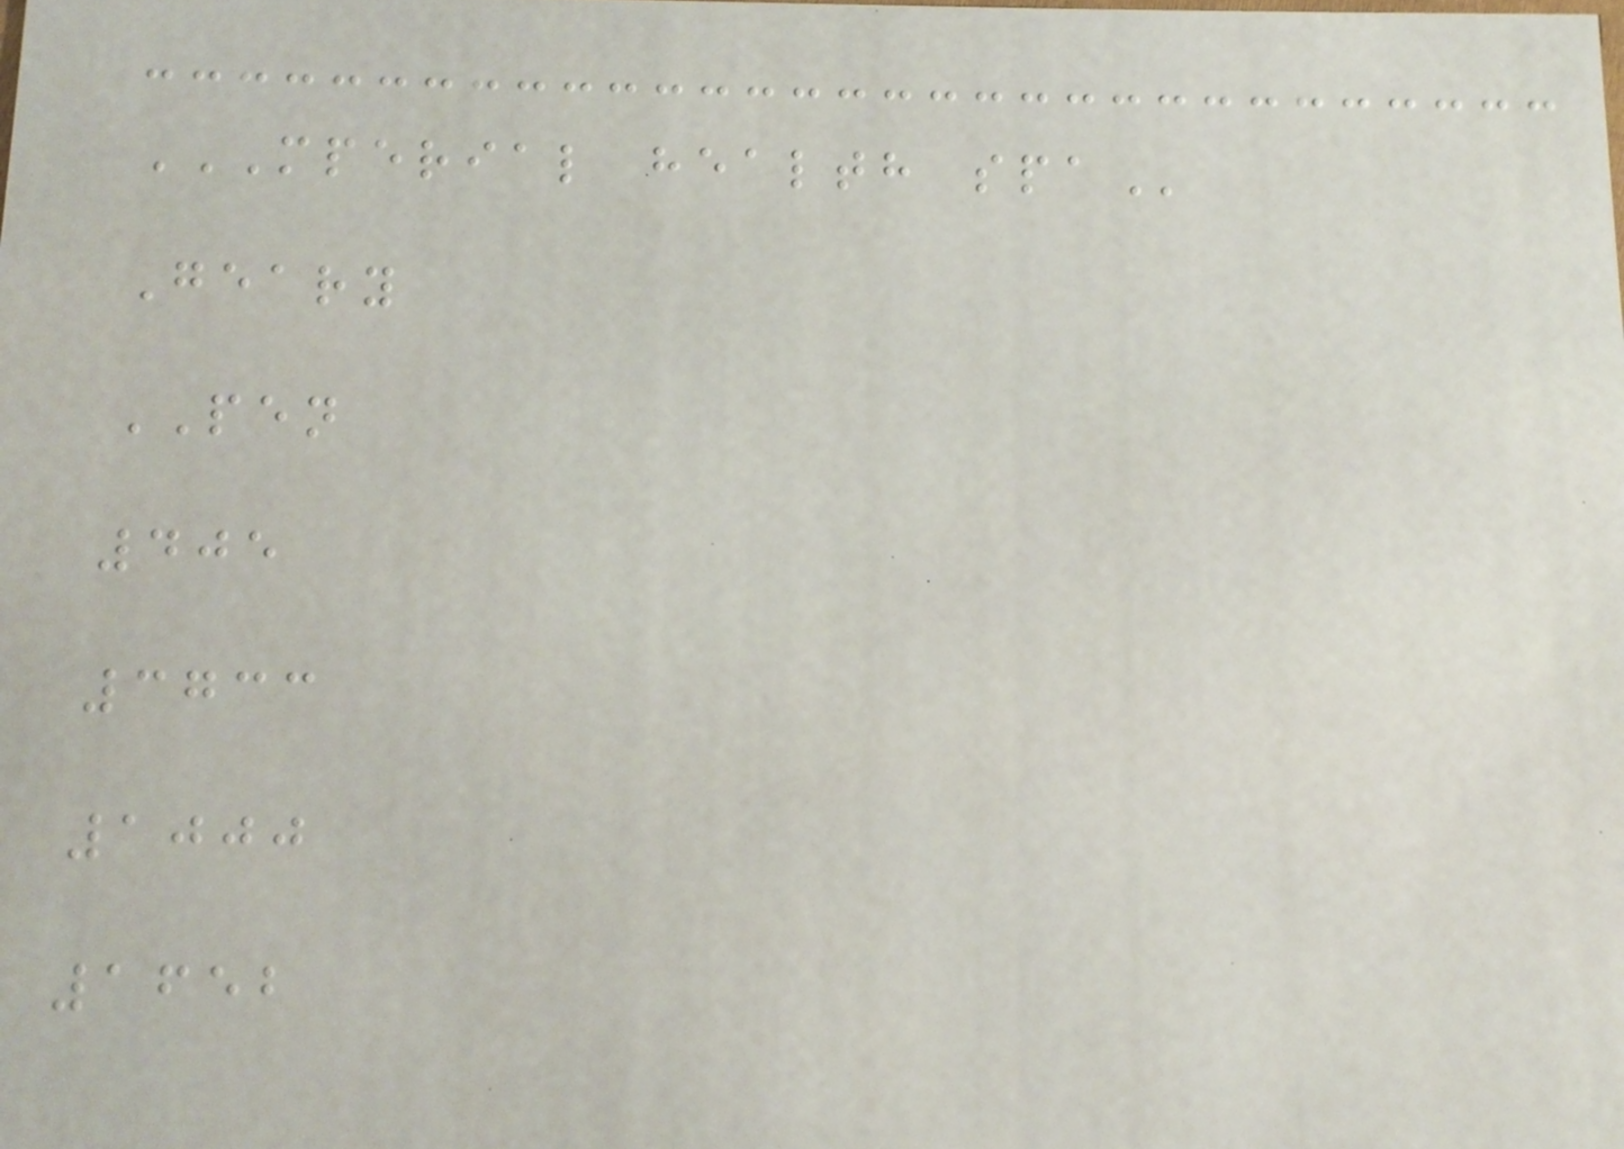MPERIAL HEALTH SPA
Geary
PEN
405
3733
1000
1652
